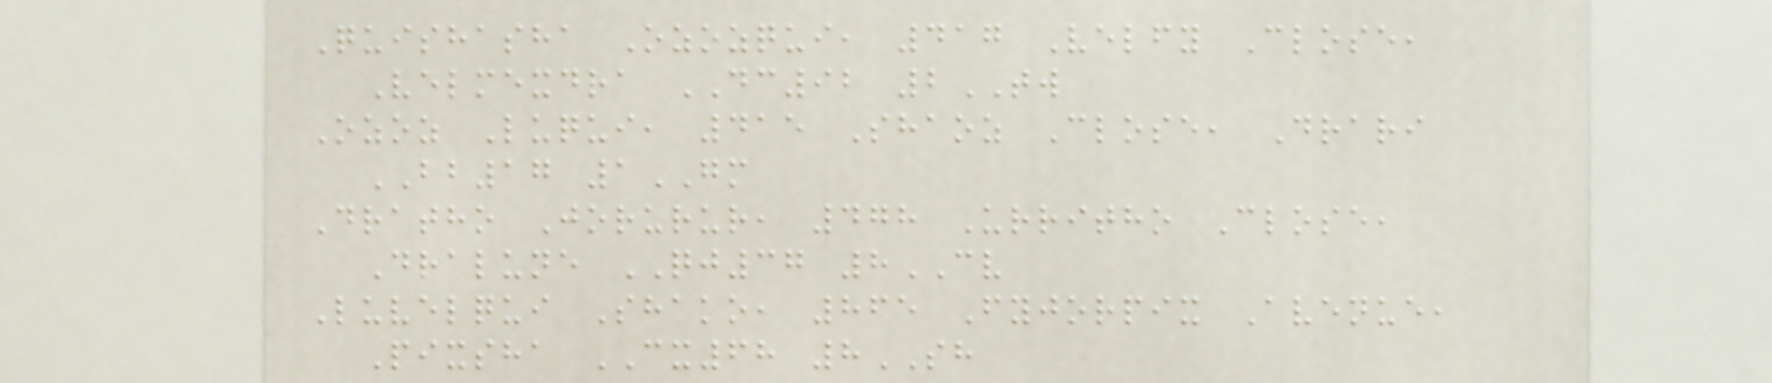Quishasha Ozozqui, 417 Velfy Close,
Velmexdra DC92 2TW
Ozoz Luqui, 415 Shaoz Close, Drari
BB17 1GM
Dratho Jorurur, 478 Urritho Close,
Dralune QJ37 8CV
Luvelqui Shako, 865 Fyjorpix Avenue,
Pixsha CX68 8SH
